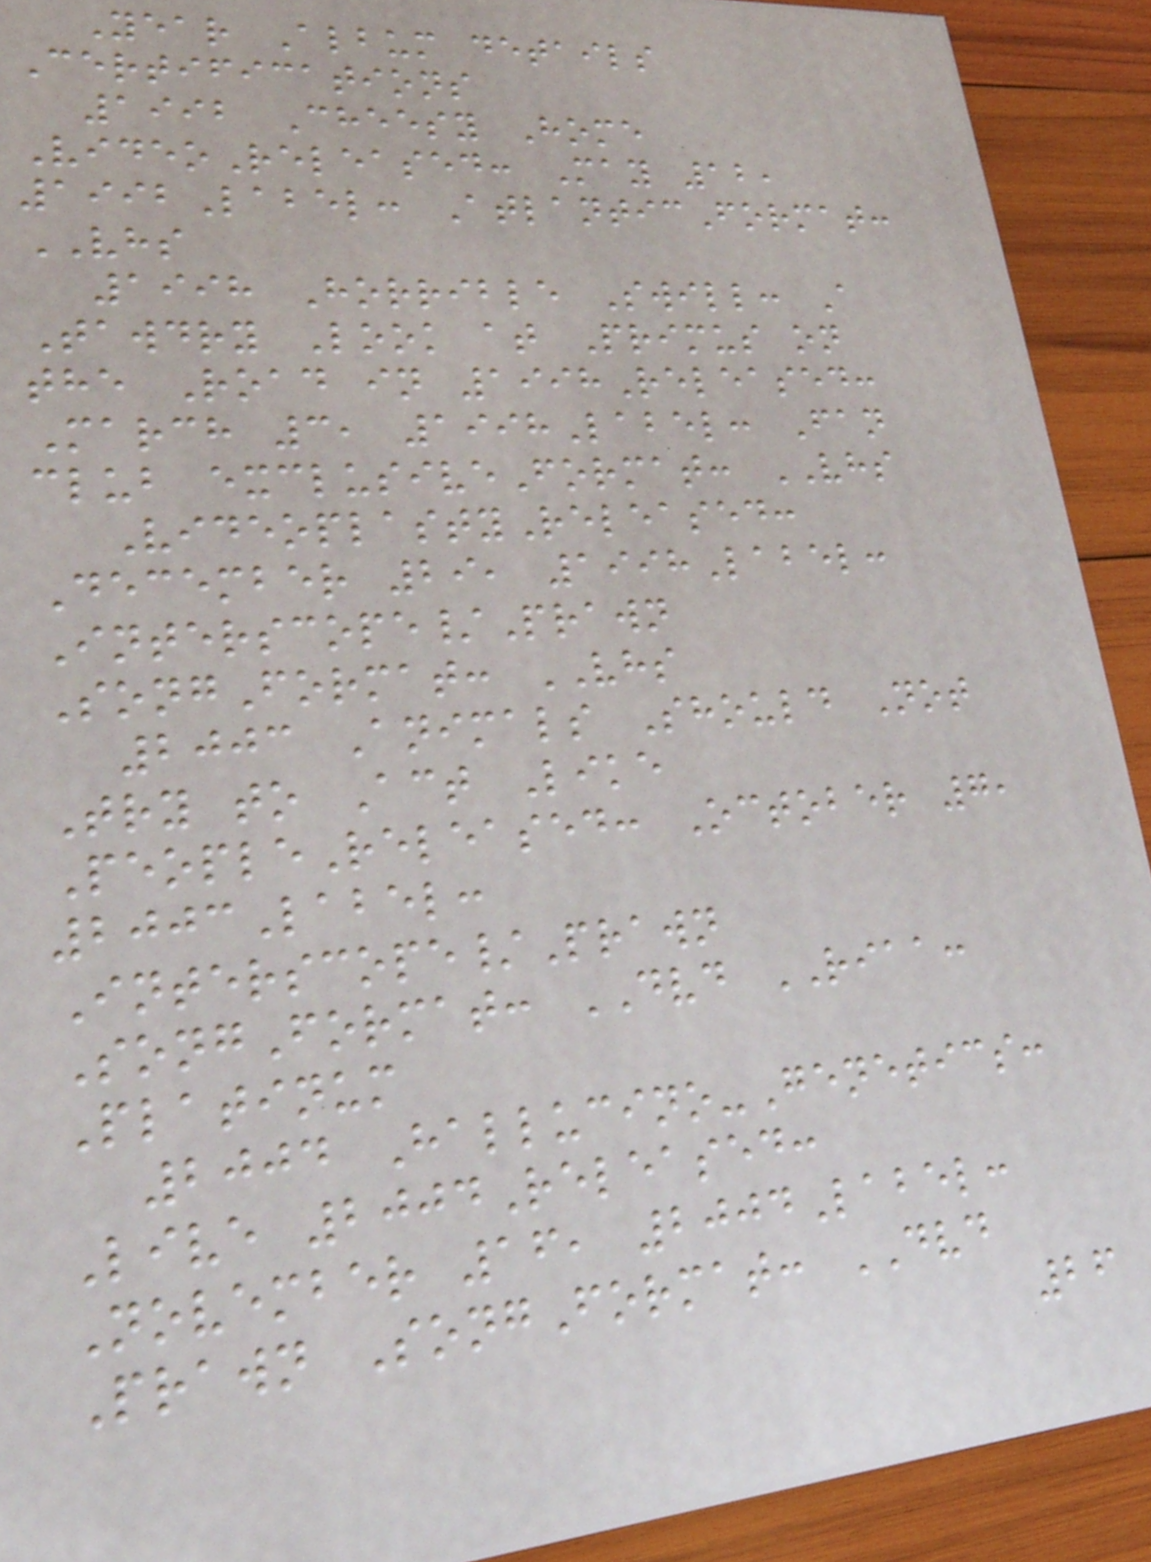Year Album details
Certifications
1992 Cheesy Home
VideoReleased: May 12,
1992Label: AtlanticFormat:
VHS
1998 Horrible Swill: A
Tawdry Look at Primus on
the Road in 1998Released:
March 3, 1998Label: Fan
club exclusiveFormat: VHS
VideoplastyReleased:
December 29, 1998Label:
Interscope/Prawn
SongFormat: VHS
2003 Animals Should Not
Try to Act Like
PeopleReleased: October 7,
2003Label:
Interscope/Prawn
SongFormat: DVD RIAA:
Platinum
2004 Hallucino-Genetics:
Live 2004Released:
November 16, 2004Label:
Prawn SongFormat: DVD
26
